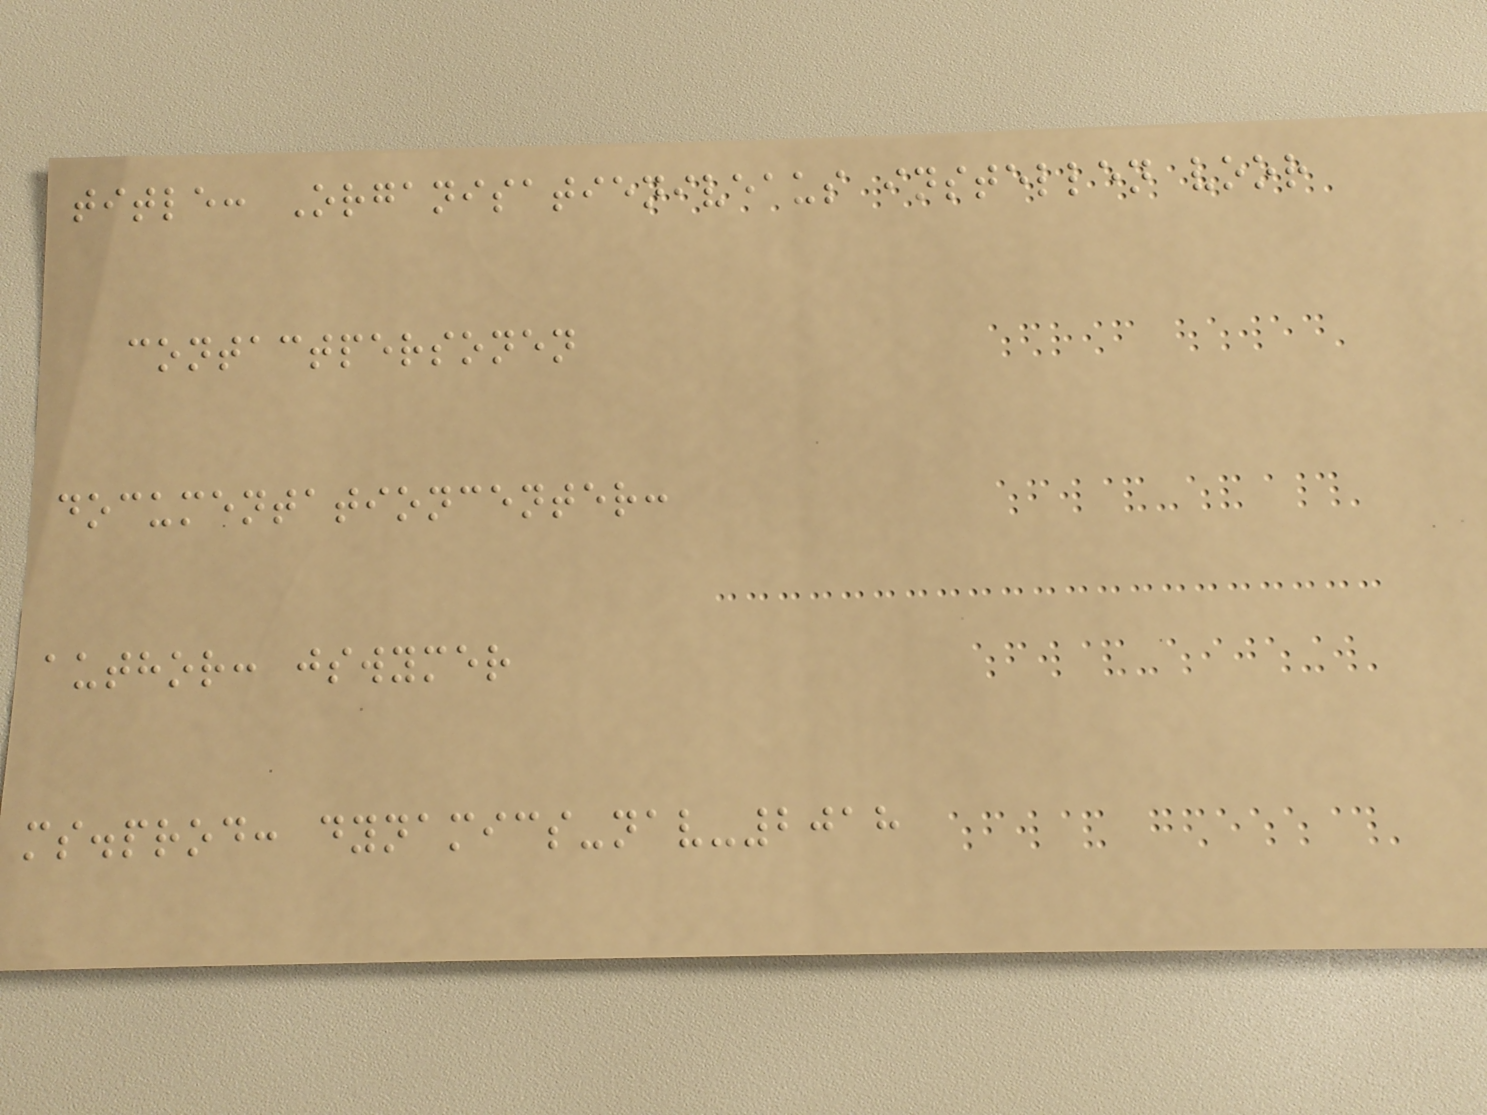title: Organisatieniveaus instellen voor
contactpersonen
documentationcenter:
author: jswymer
ms.prod: dynamics-nav-2018
